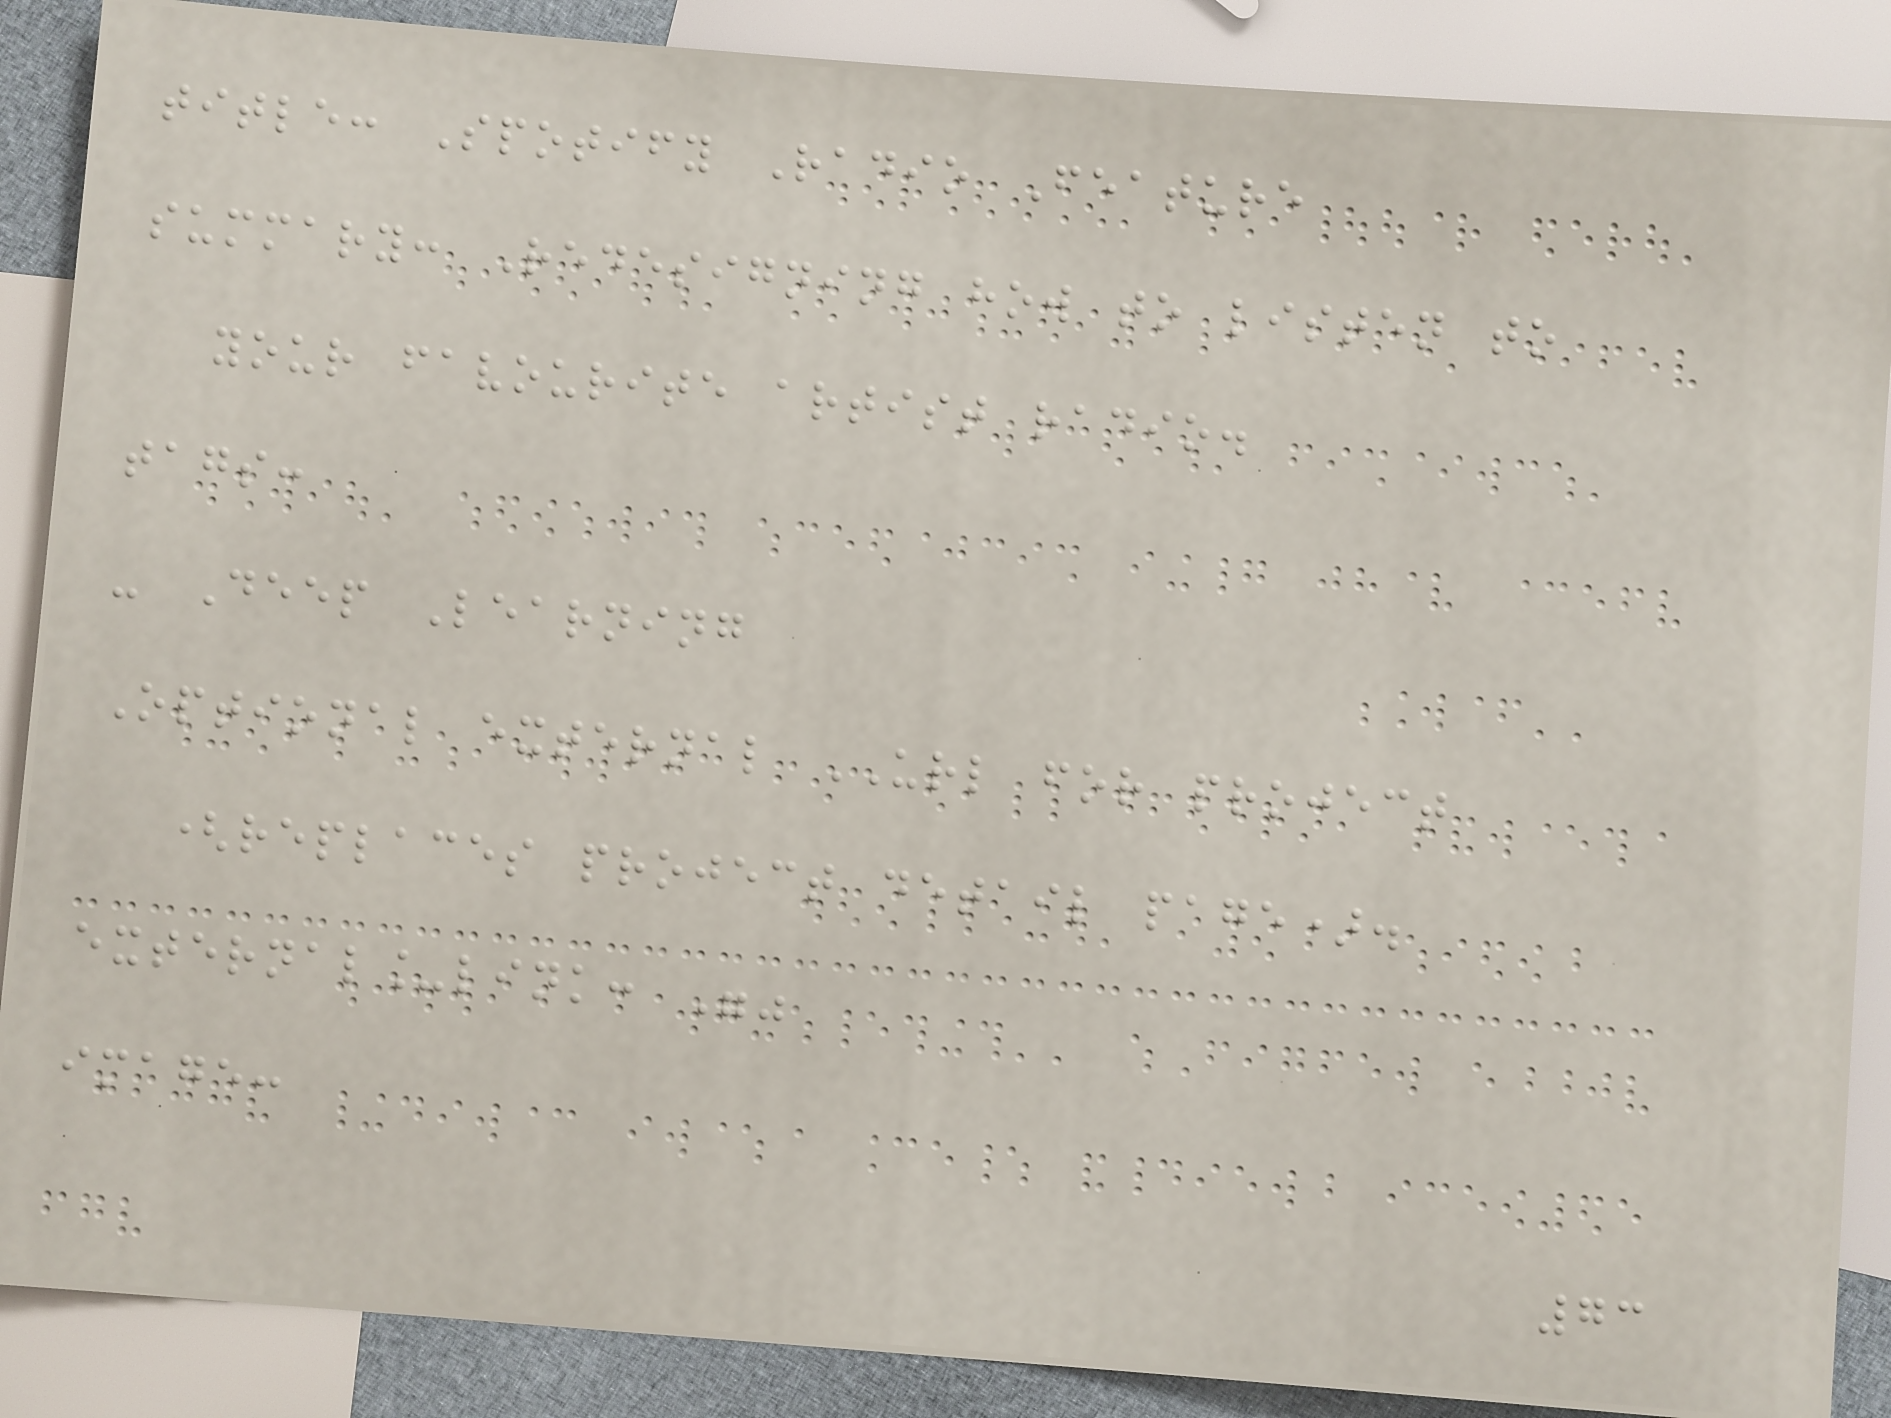title: Spotify Radio Feature
summary: Redesigning how to listen to
your favourite artist radio.
tags:
- Deep Learning
Optional external URL for project
(replaces project detail page).
external_link: ""
image:
73
